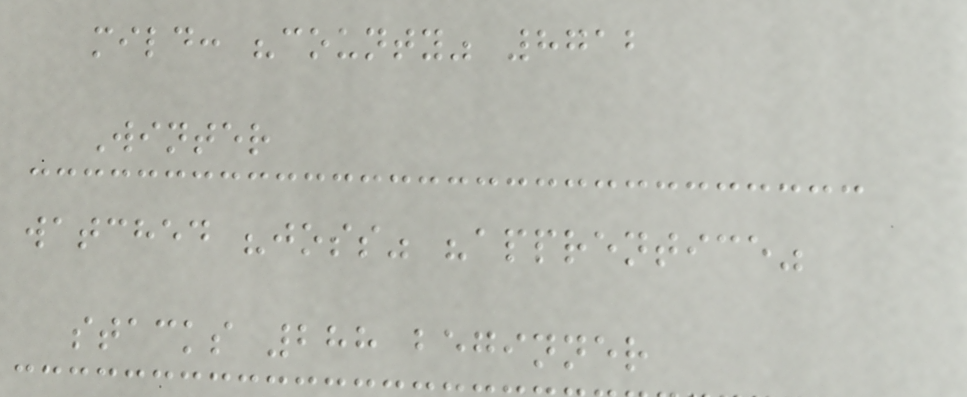mild: "county" 8712
Winter
watched "joss" "apprentice"
stacks 288 beginner
